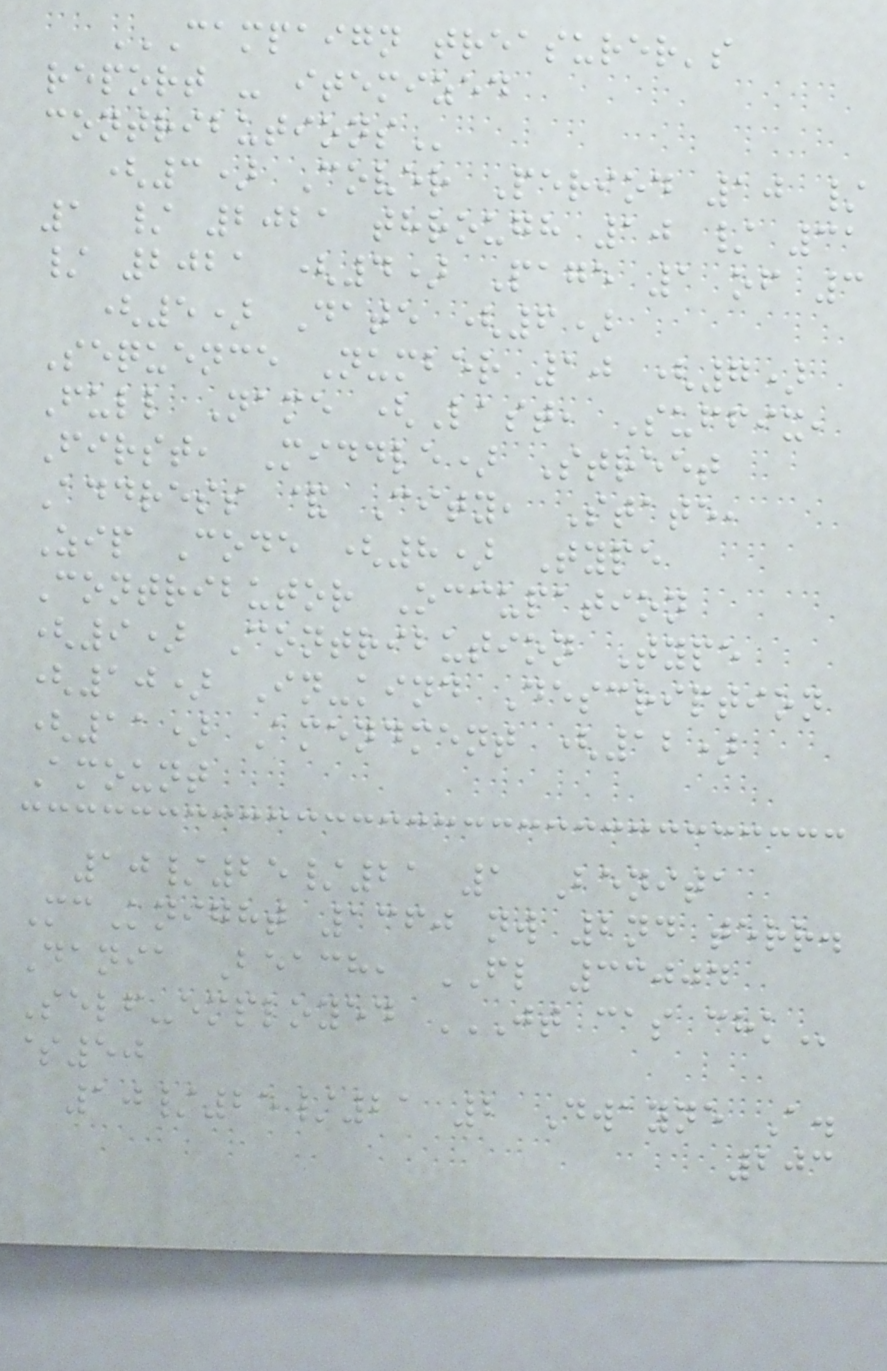CAMPAIGN TREASURER'S
REPORT - ITEMIZED
CONTRIBUTIONS
(3) Cover Period 10 /
1 / 2021 through 10 / 31
/ 2021 (4) Page 1 of 3
(5) Date (6)
Sequence Number 10 (7)
Full Name (Last, Suffix,
First, Middle) Street
Address & City, State,
Zip Code (8) Type
Contributor Occupation
(9) Contribution Type
(10) In-kind Description
(11) Amendment (12)
Amount
10/25/21 1 Benita
McKnight 1360 nw 2nd terr.
Dania Beach, FL 33004
Self-employed JT CAS CHK
$50
10/25/21 2 Dwayne A.
203
